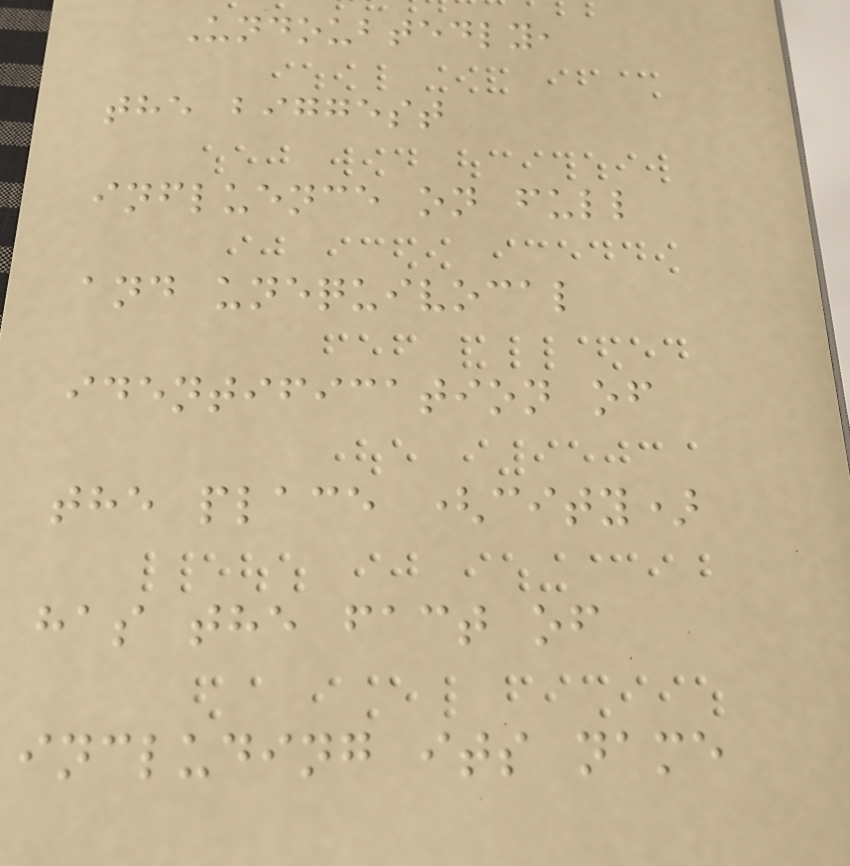Undoubtedly,
the biggest
influence on full
and unequivocal
identification of
the place (city)
has the fact of
including its name
